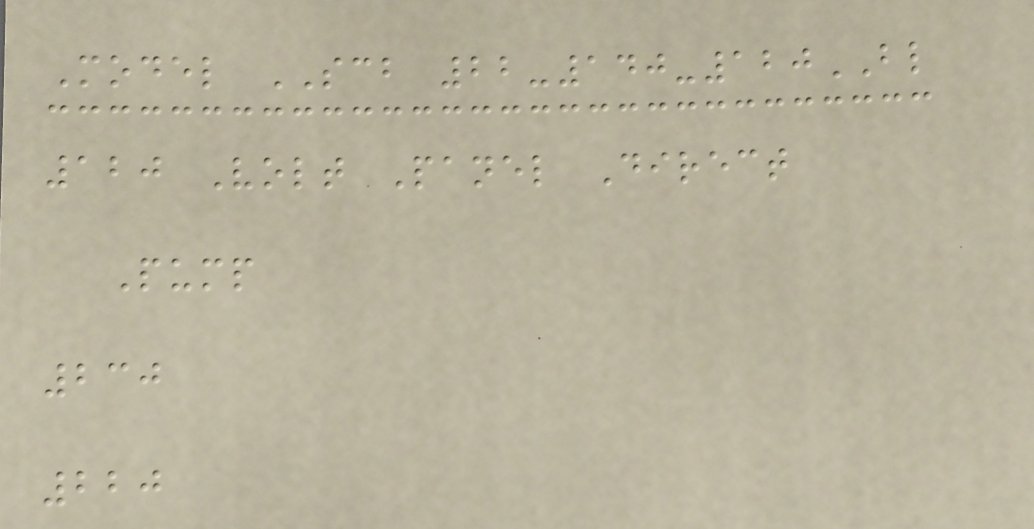Model SCB 22-140-120BL
120 Volt Panel Direct
Pump
230
220
